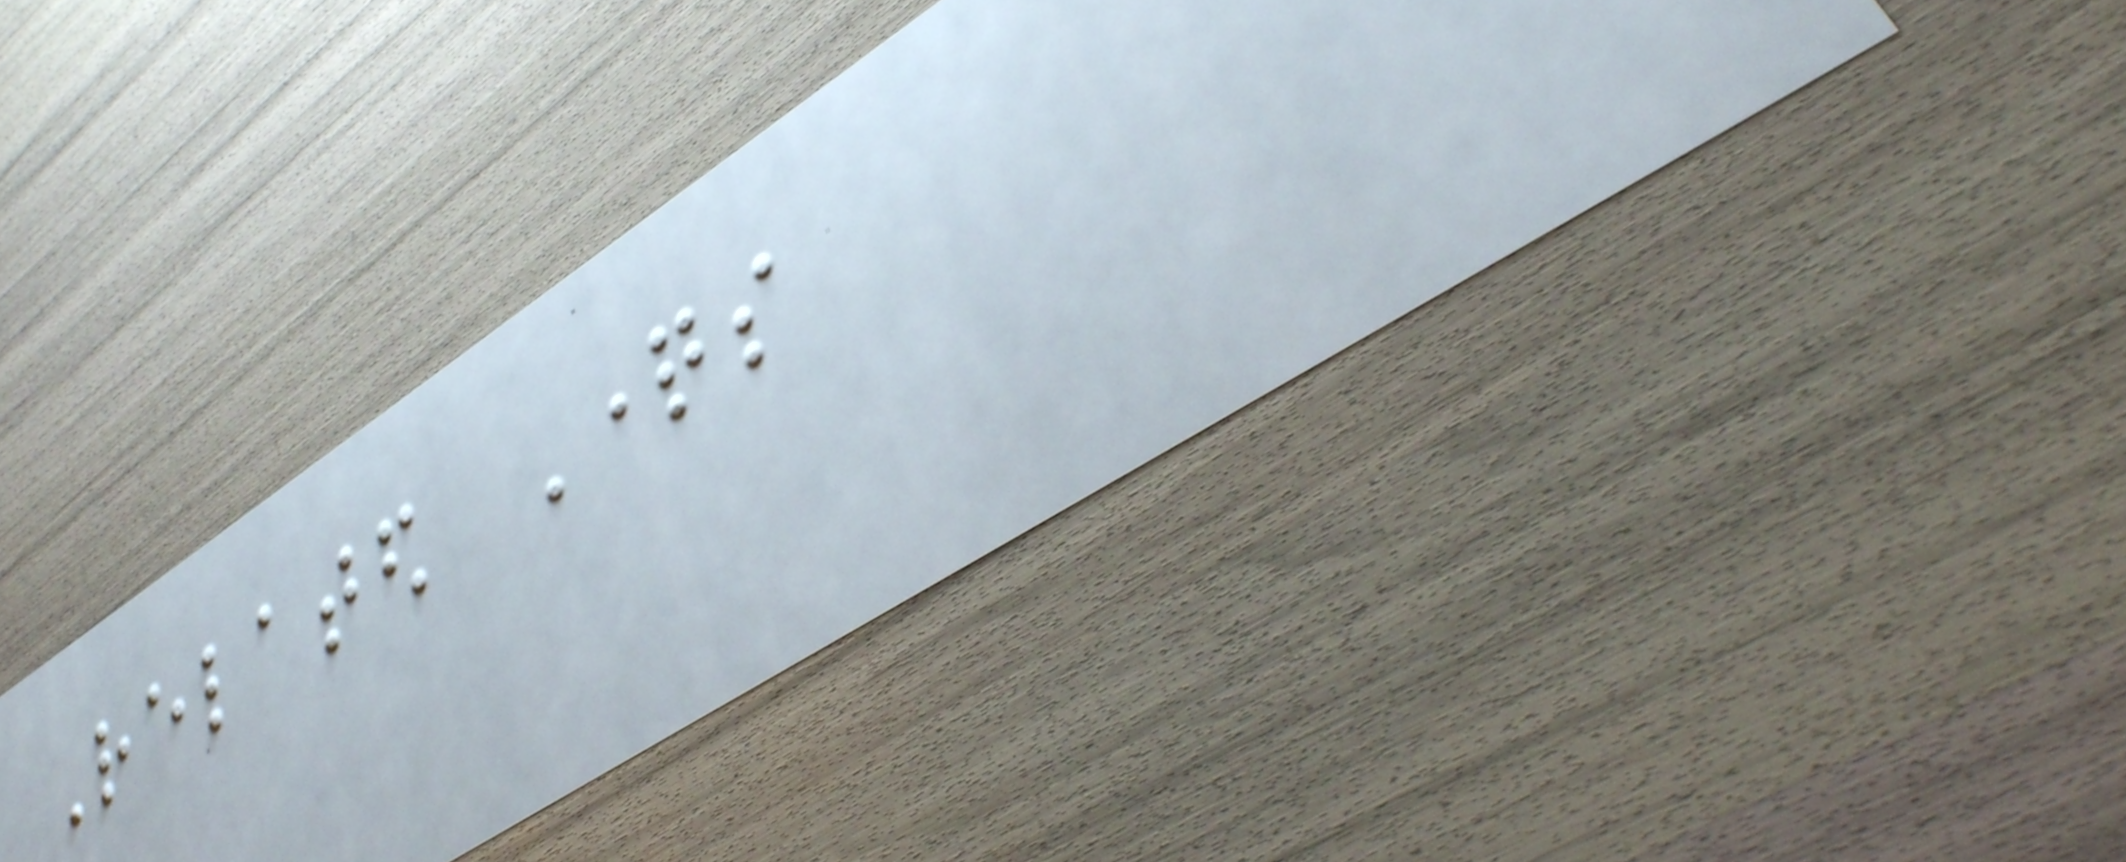Related Questions
